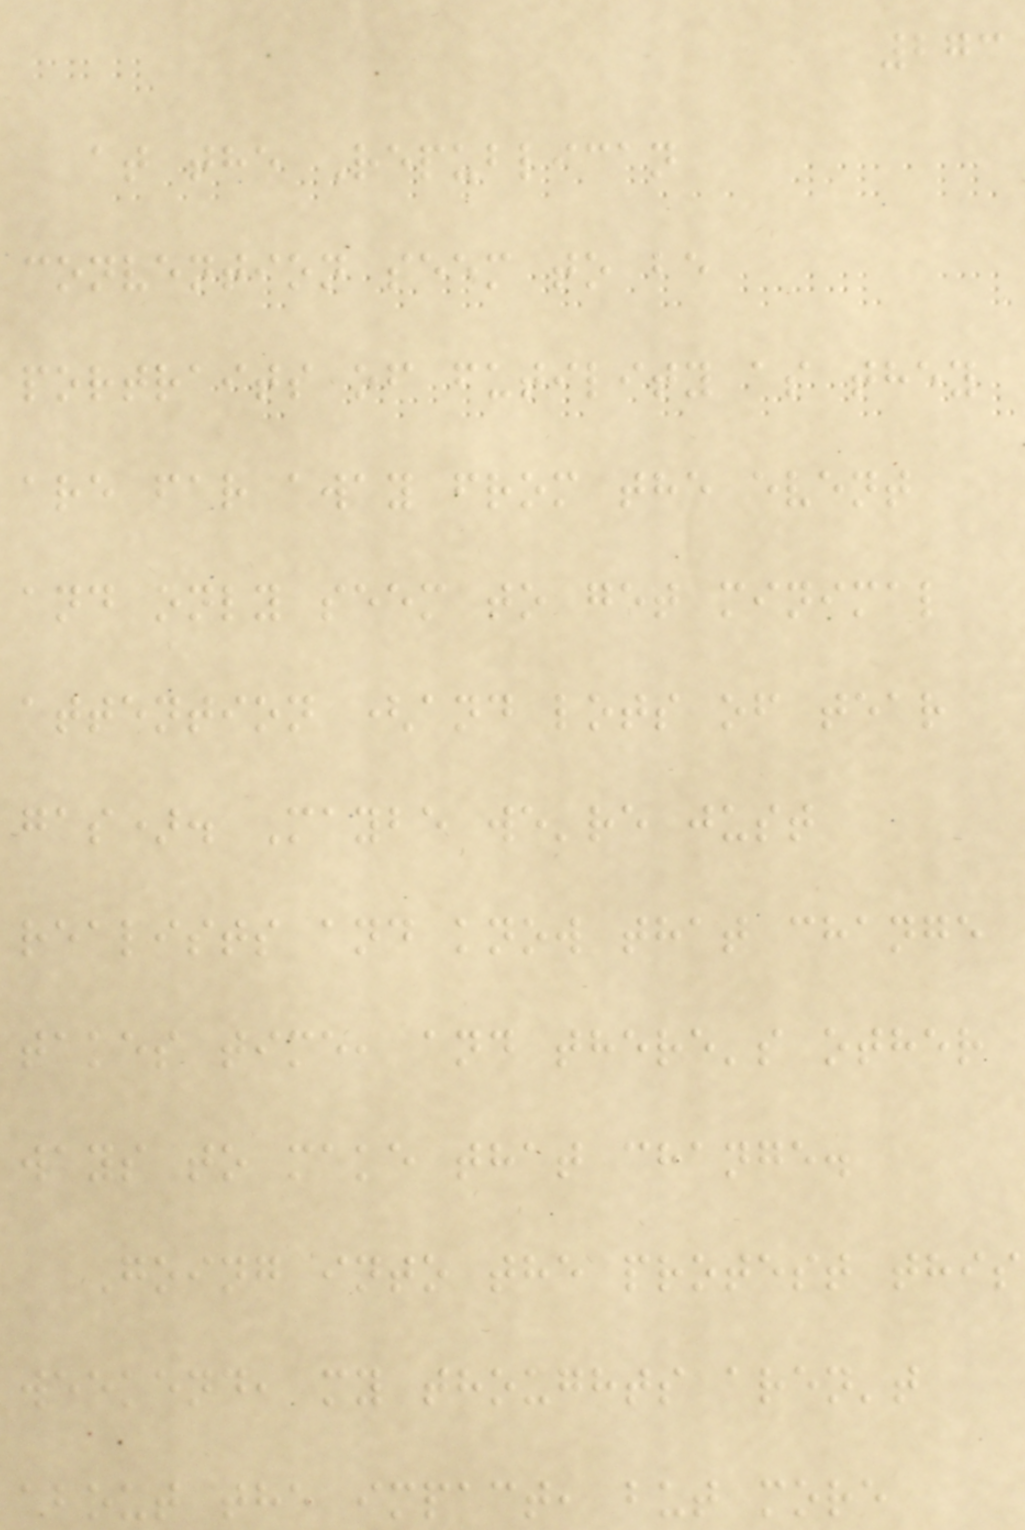273
at the Republican
convention seem to be
portraits of futility as they
are far away from the event
and only seem to get minimal
attention (and lots of tear
gas). Maybe we're just
realists and know that change
takes time, and there's other
ways to make that change.
Going into the protest this
weekend, my thoughts aren't
about the impact, but more
